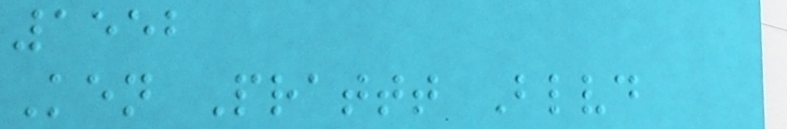1552
Ken Prattt Blvd
